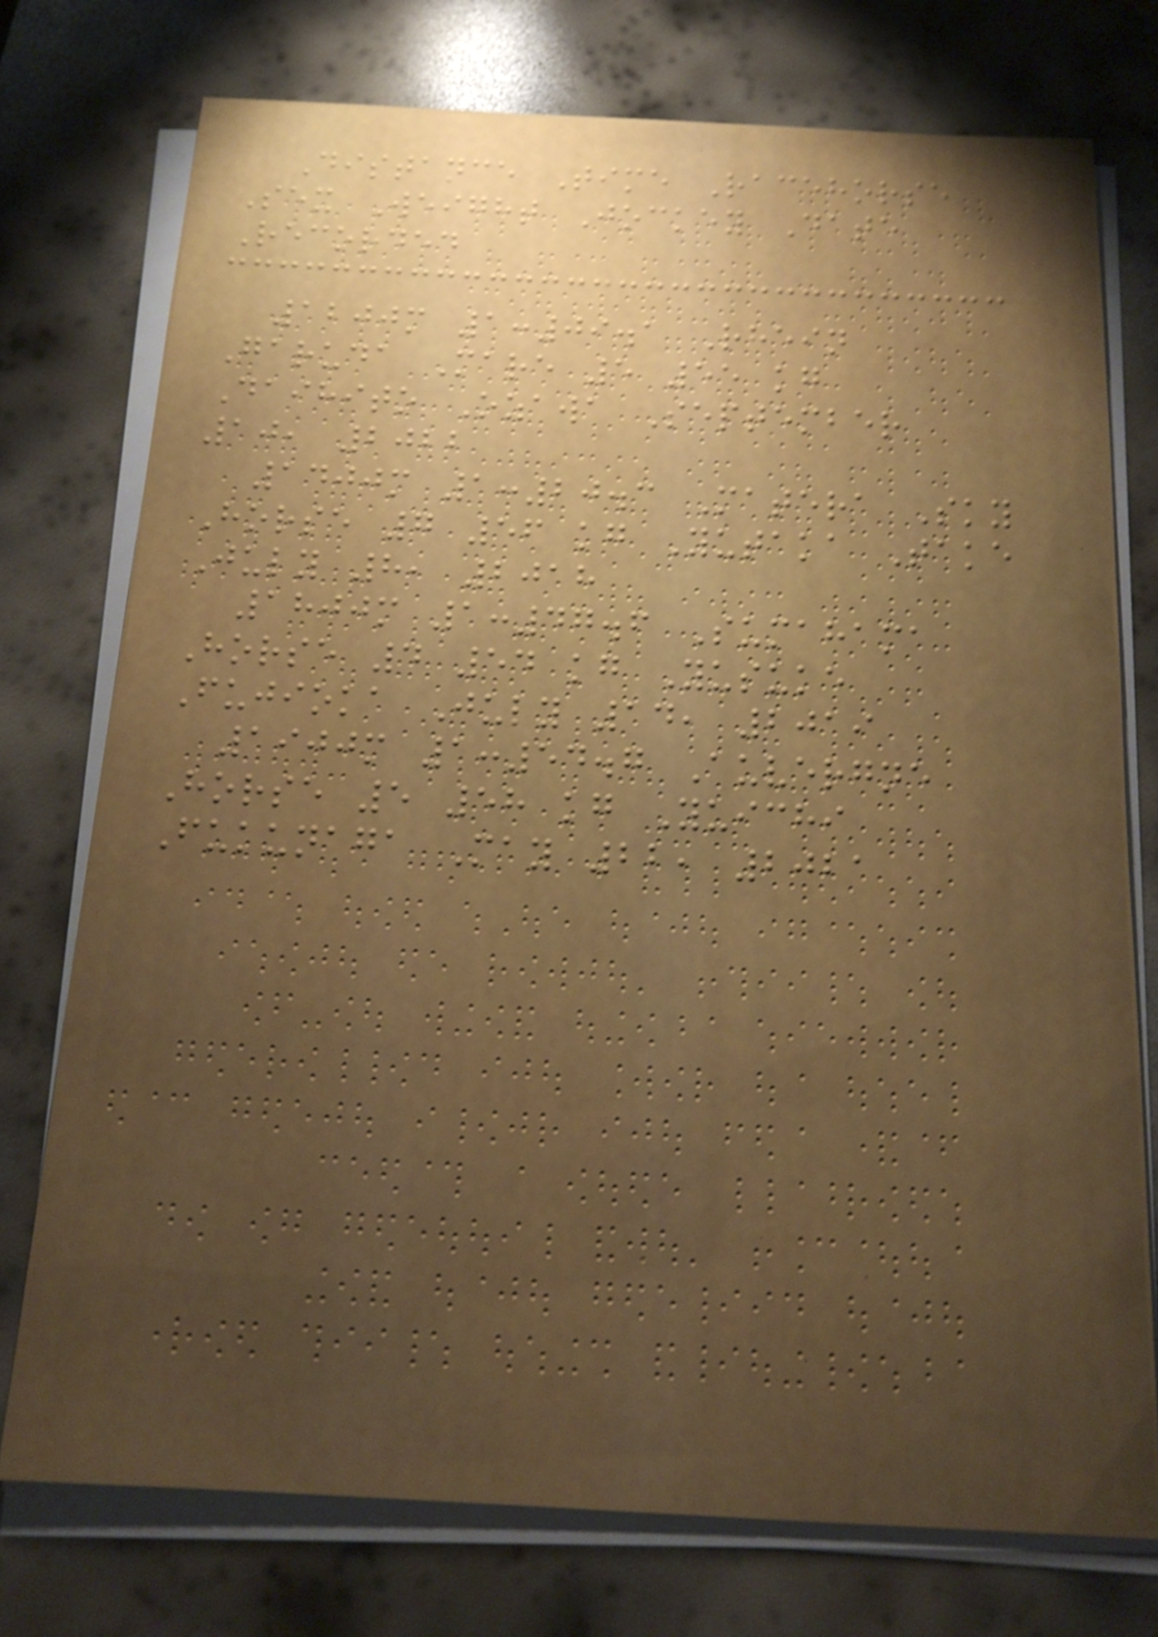Distance Time Racehorse
Sex Weight Jockey Date
Recorded
1200m 1:09.1 Rhein
Garuda Mare 5 55 kg
Daihito Ozawa September
10, 2022
1400m 1:20.3 Matera Sky
Horse 7 56 kg Yutaka Take
July 8, 2018
1800m 1:47.6 Sumahama
Horse 4 54 kg Yusuke
Fujioka July 14, 2019
1900m 1:54.7 Auvergne
Horse 5 58 kg Yuichi
Fukunaga May 22, 2021
